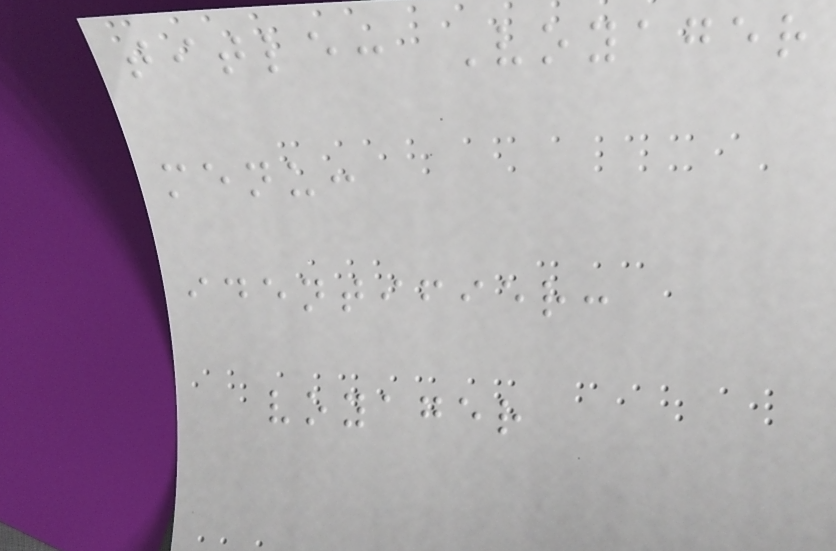title: Voyager
menu:
identifier:
voyager
